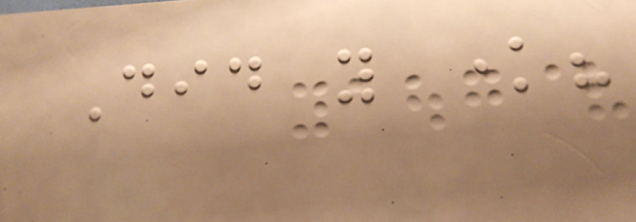Did you know?
